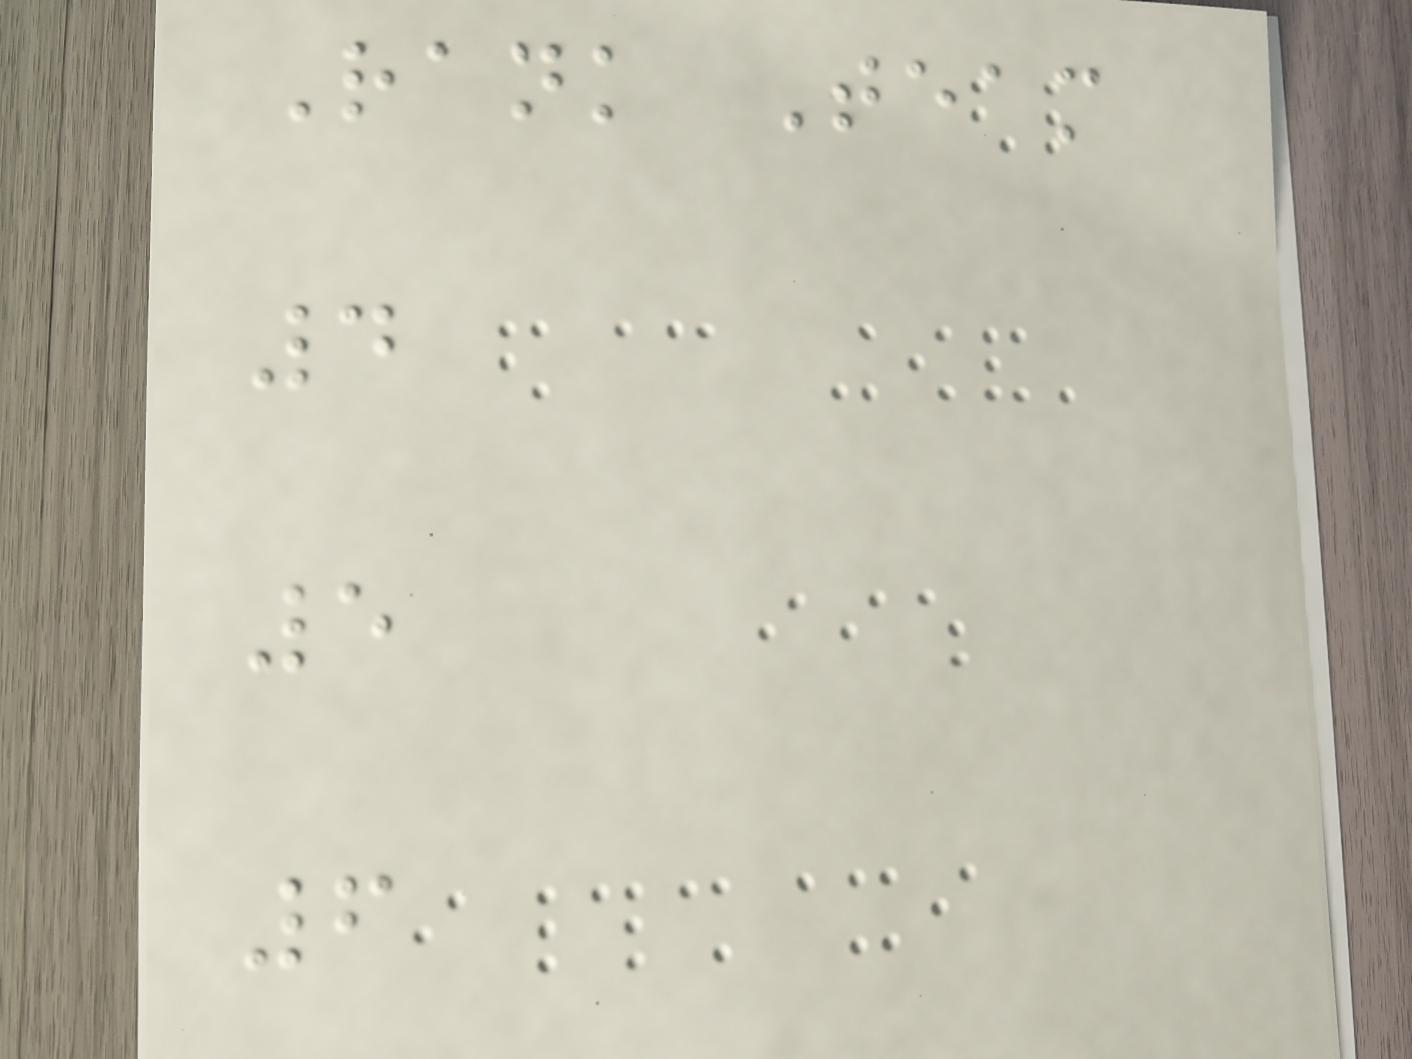Rank Team
4
5
6
